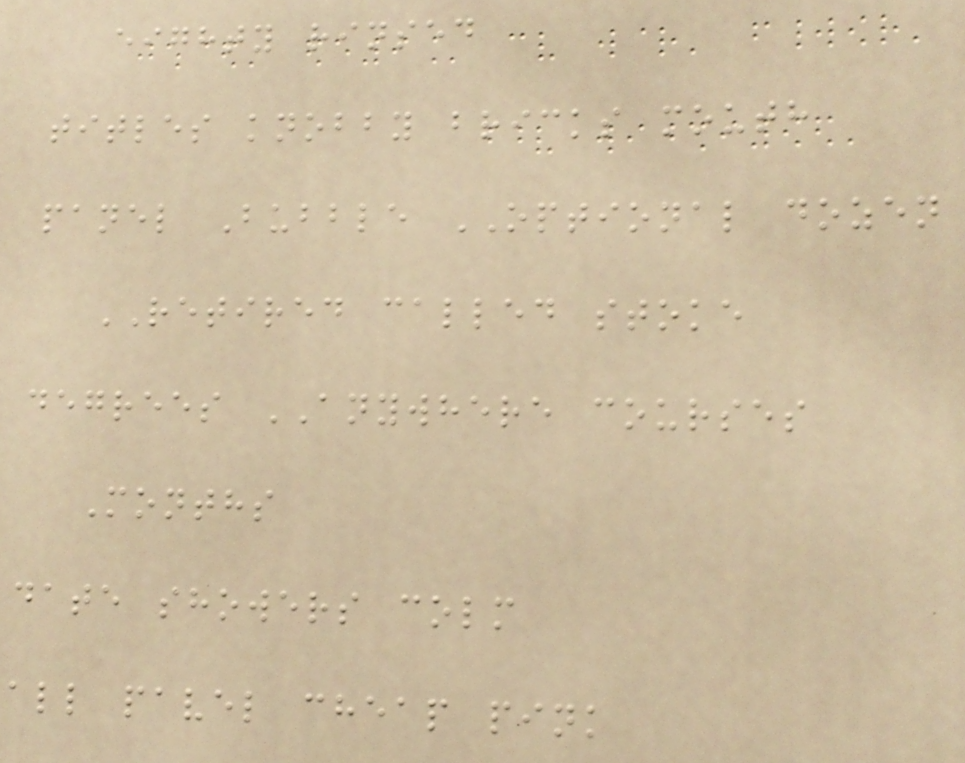eighty rinsed
titles knobby bricks mouth
panel Bubble OPTIONAL dozen
RETIRED called stoke
degrees ANYWHERE courses
Months
date showers colm
all pavel cheap pink
